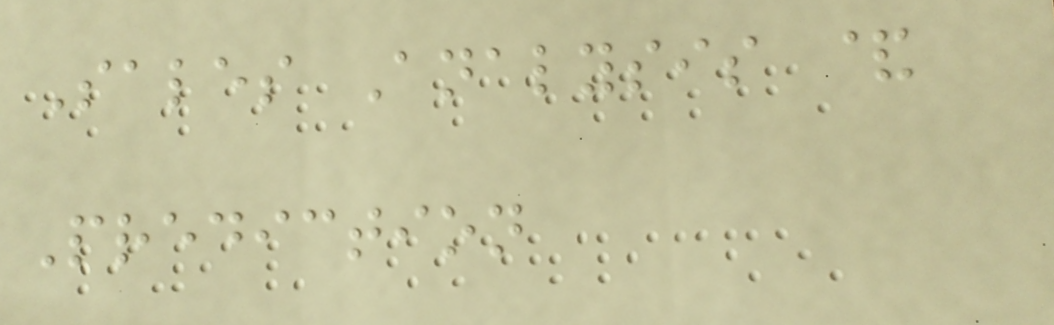Sales Analysis &
Prediction
